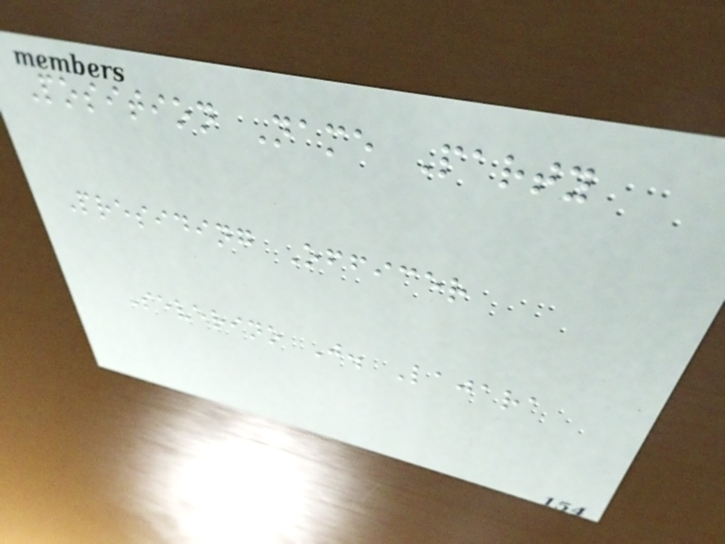Position Name Party
Presiding Officer
Severino J. Lajara
